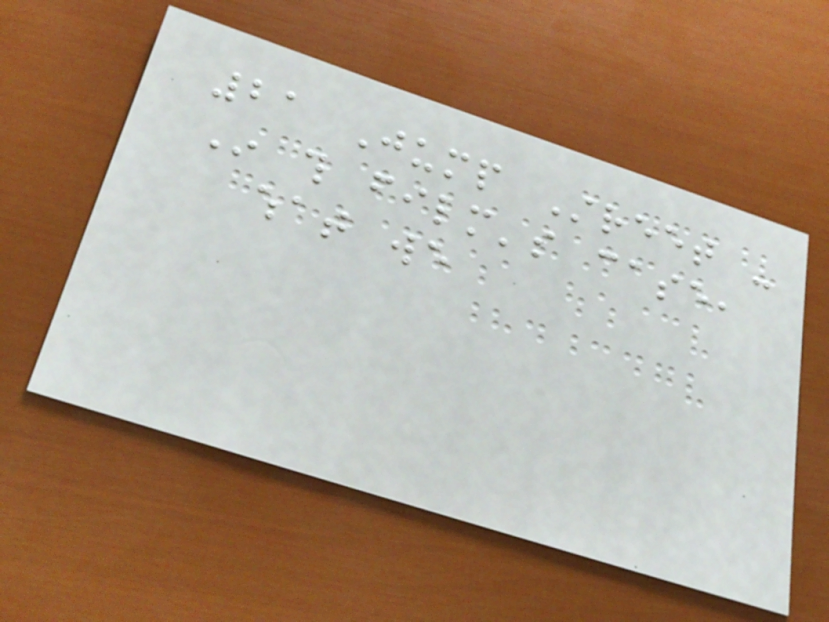21 Jump Street -
In this film's case,
what we
